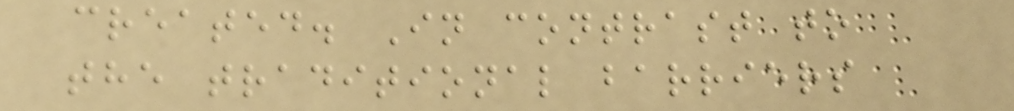created. In contrast to
the traditional barriers
